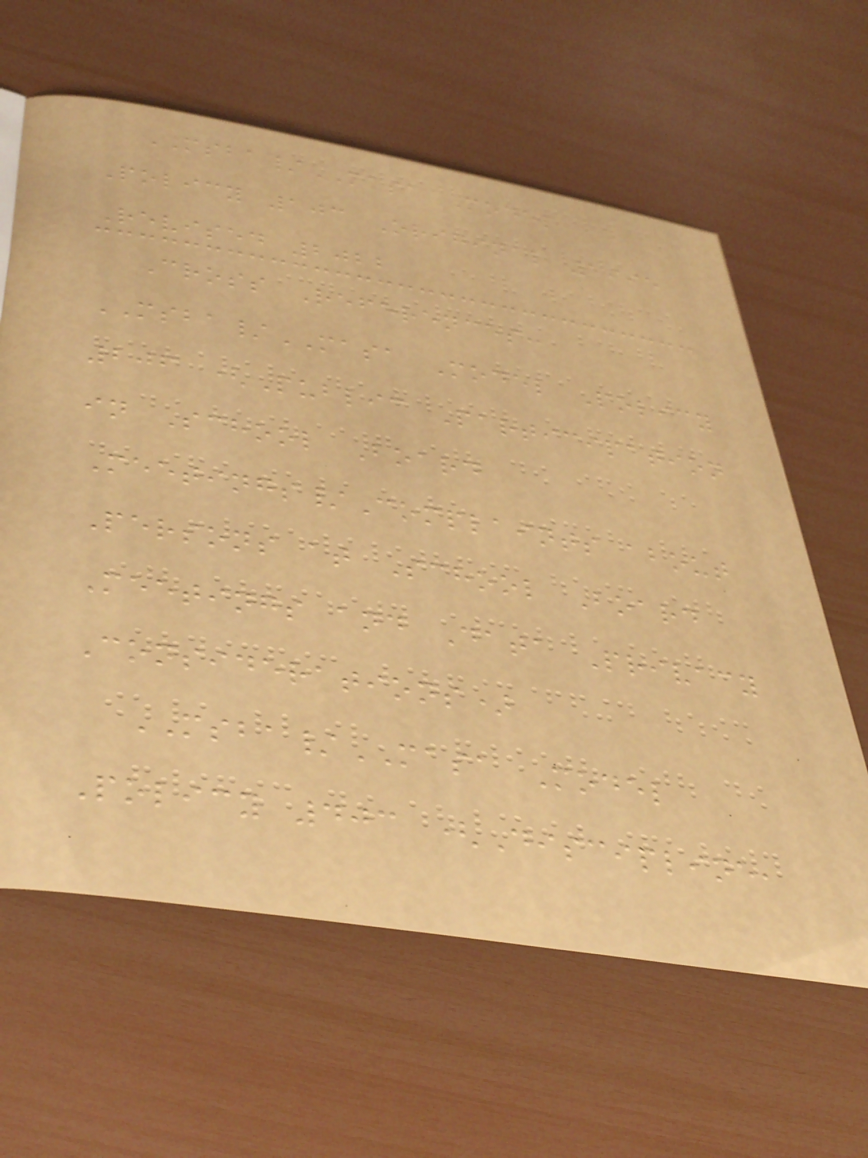MSBA/MASA Model
Policy 103 Original 1995
Revised 2022
Cross References:
MSBA/MASA Model Policy
206 (Public Participation
in School Board
Meetings/Complaints about
Persons at School Board
Meetings and Data Privacy
Considerations)
MSBA/MASA Model
Policy 403 (Discipline,
